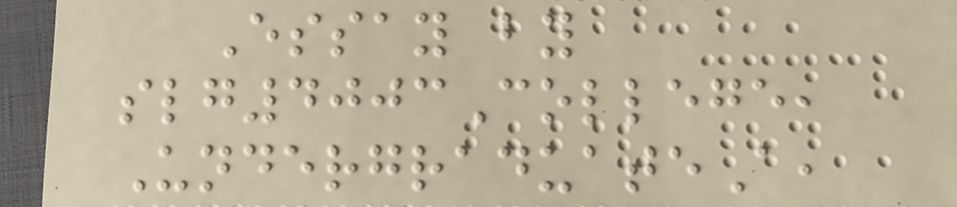Essay by
slg4003College,
UndergraduateA,
